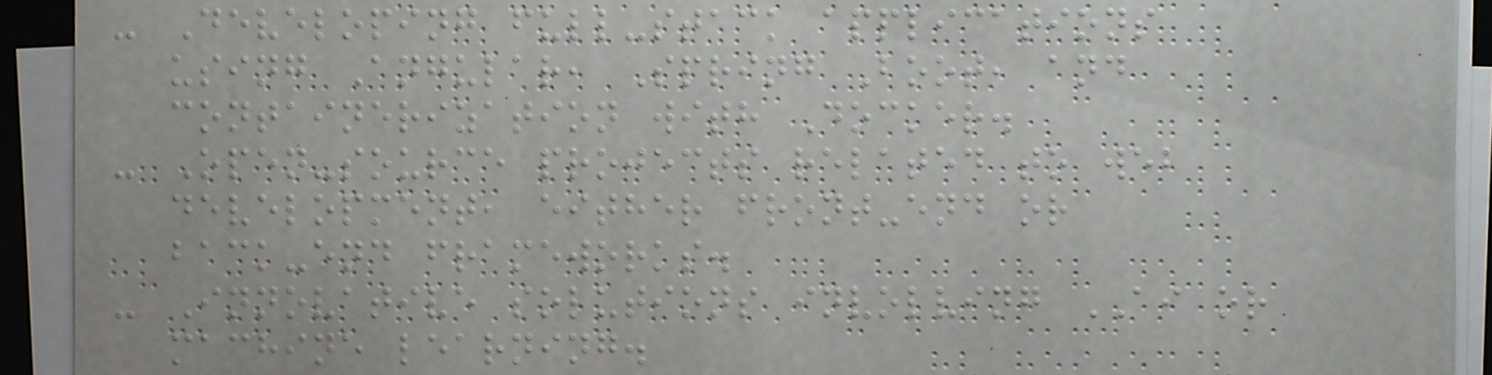- Developing full-stack applications
using Angular, Spring Boot, and
containerization with Docker.
- Open-source projects related to web
development, either front-end or
back-end frameworks.
- Innovative solutions involving AI or
machine learning.
